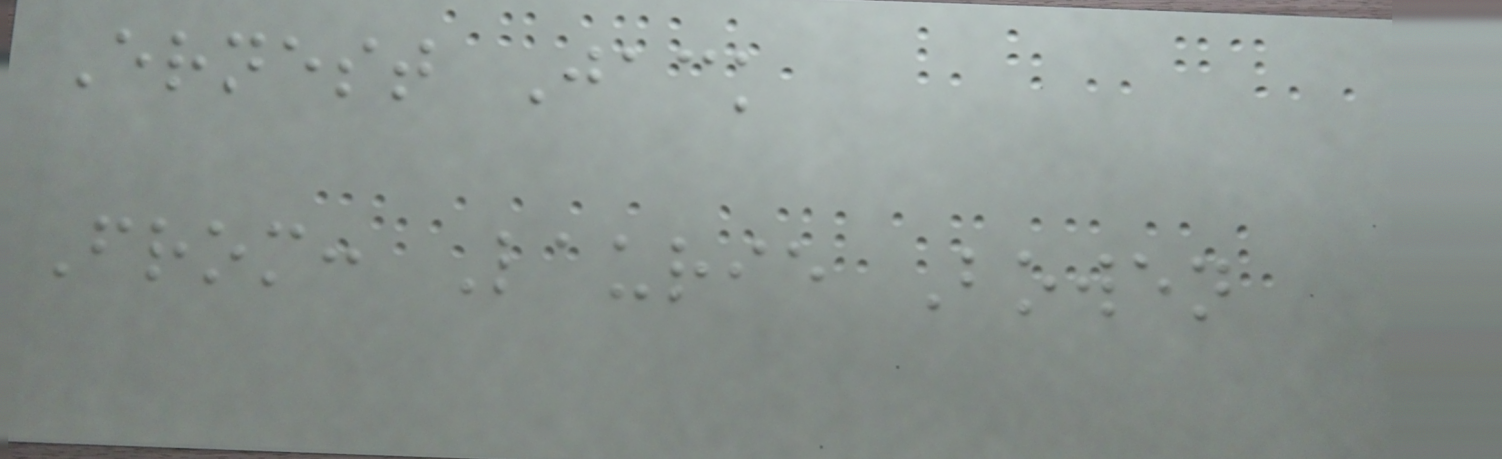Ernest Jack
From: Laurie Bowen
